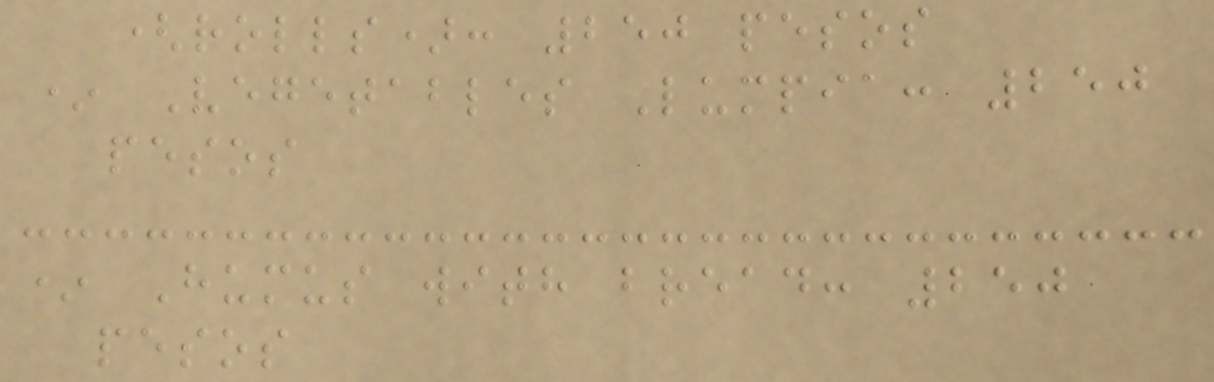(rolls): 250 pesos
* Vegetables Lumpia: 250
pesos
* Humus with bread: 250
pesos
